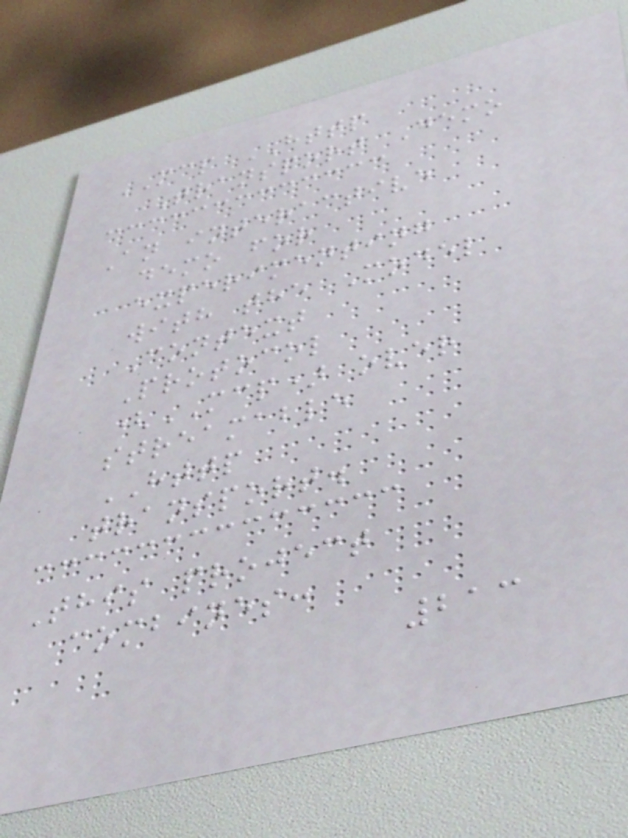MCP HTTP
Transport Demo
An interactive
demo for
experimenting
with the Model
Context
Protocol
(MCP) over
streamable
HTTP
transport.
This project
combines:
213
